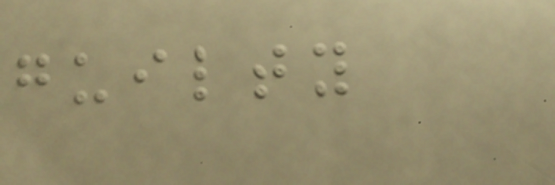guilty
